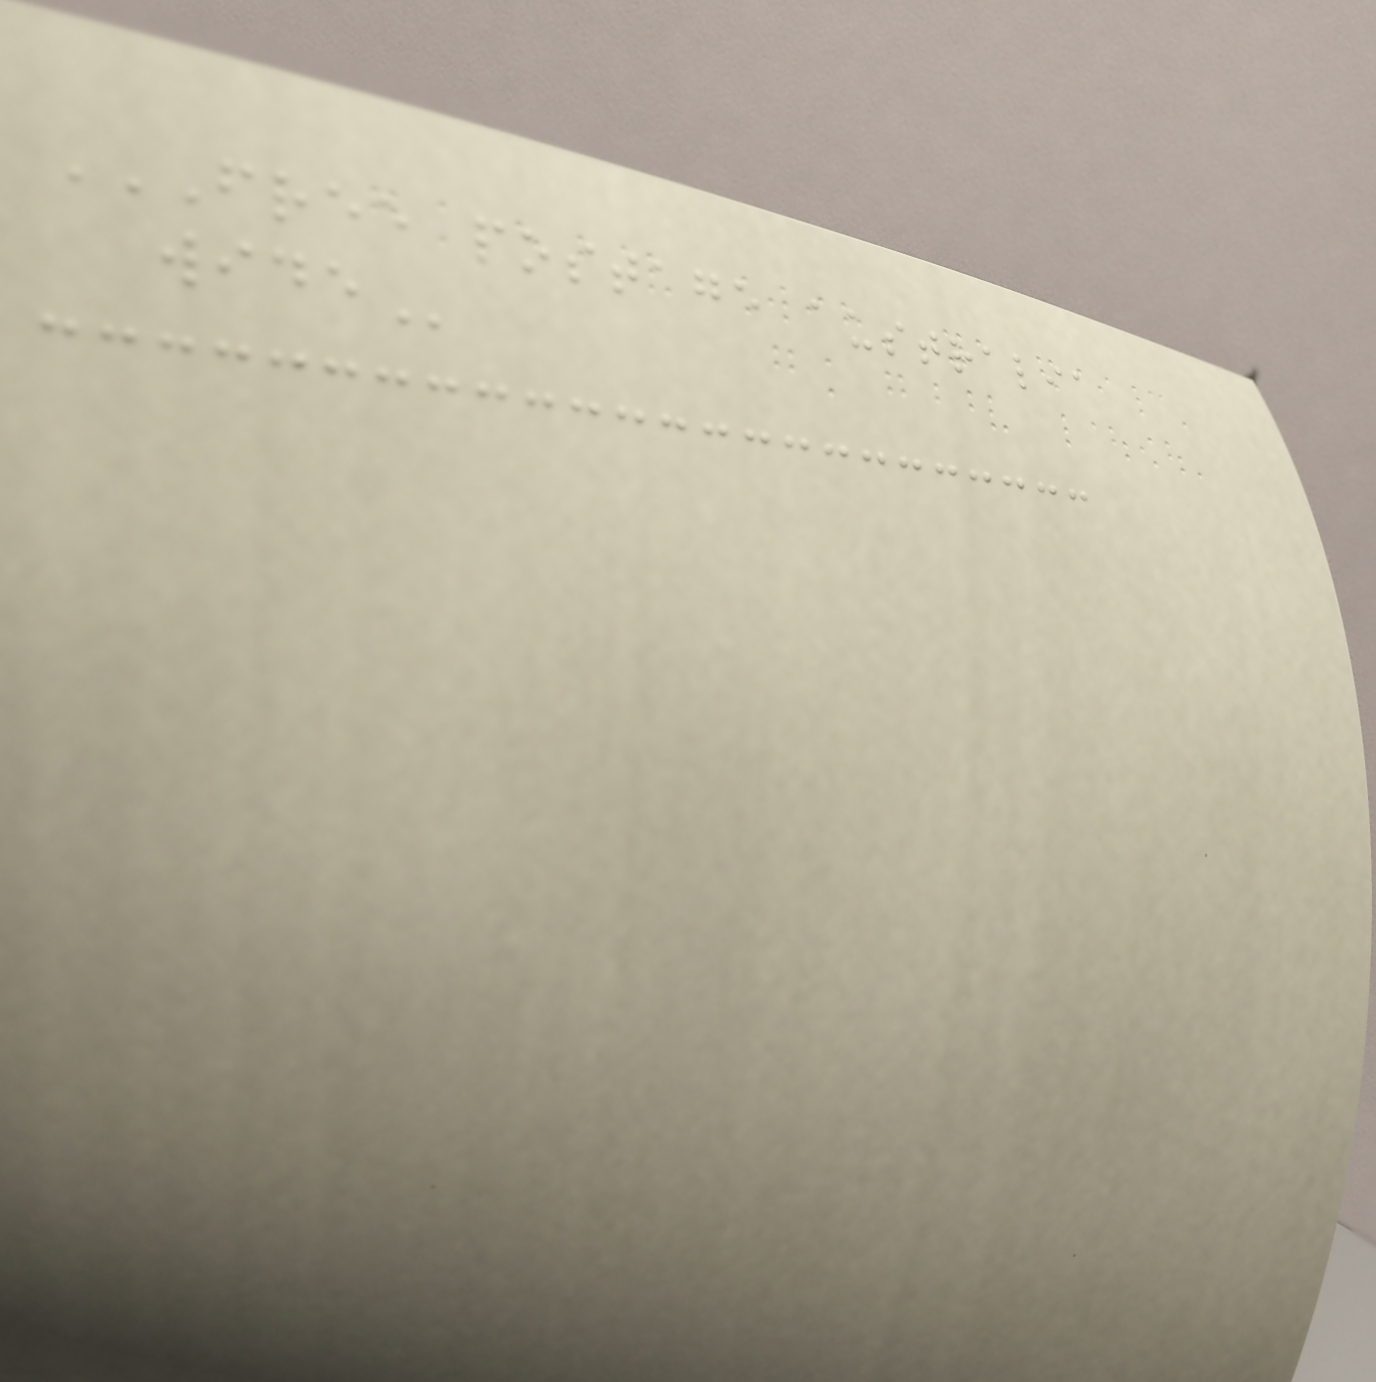FREE POSTAGE AUSTRALIA
WIDE
